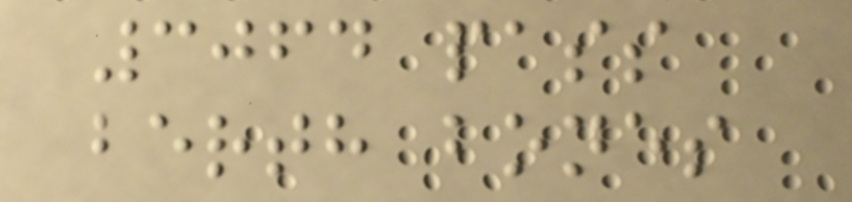3064 pass
berth bones
